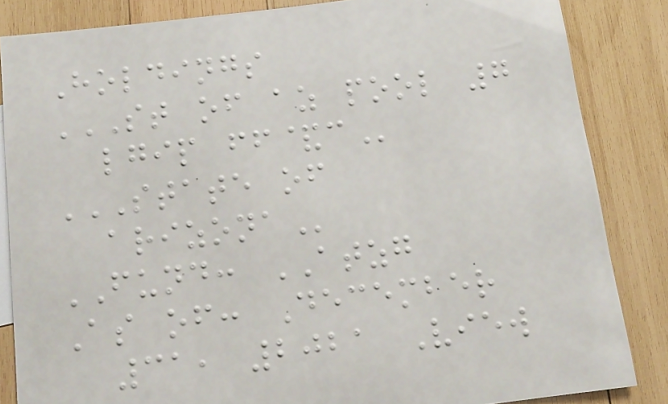Holdings
ST OF AZ POOL 7
LGIP FF&C
STATE OF
ARIZONA
FUND: ATZG
As of: December
31, 2021 View
